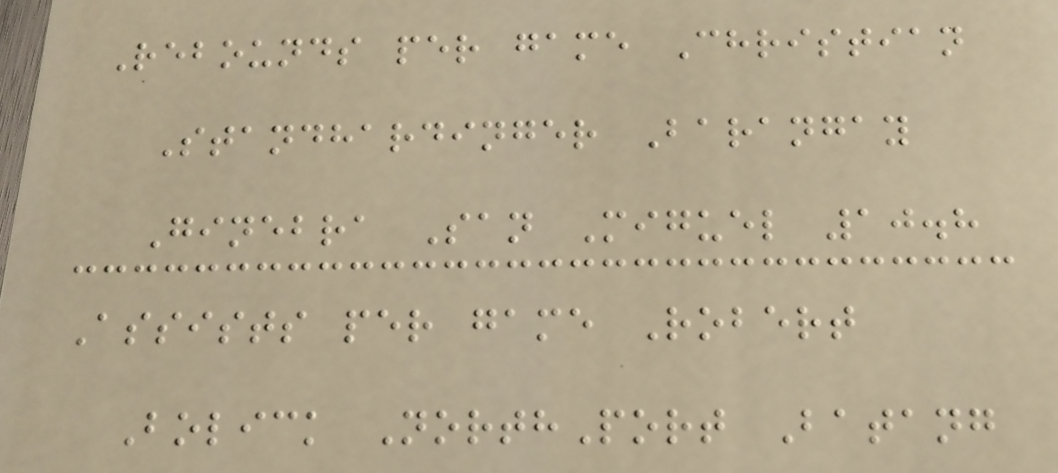Rebounds per game Christian
Standhardinger Barangay
Ginebra San Miguel 10.8
Assists per game Robert
Bolick NorthPort Batang
